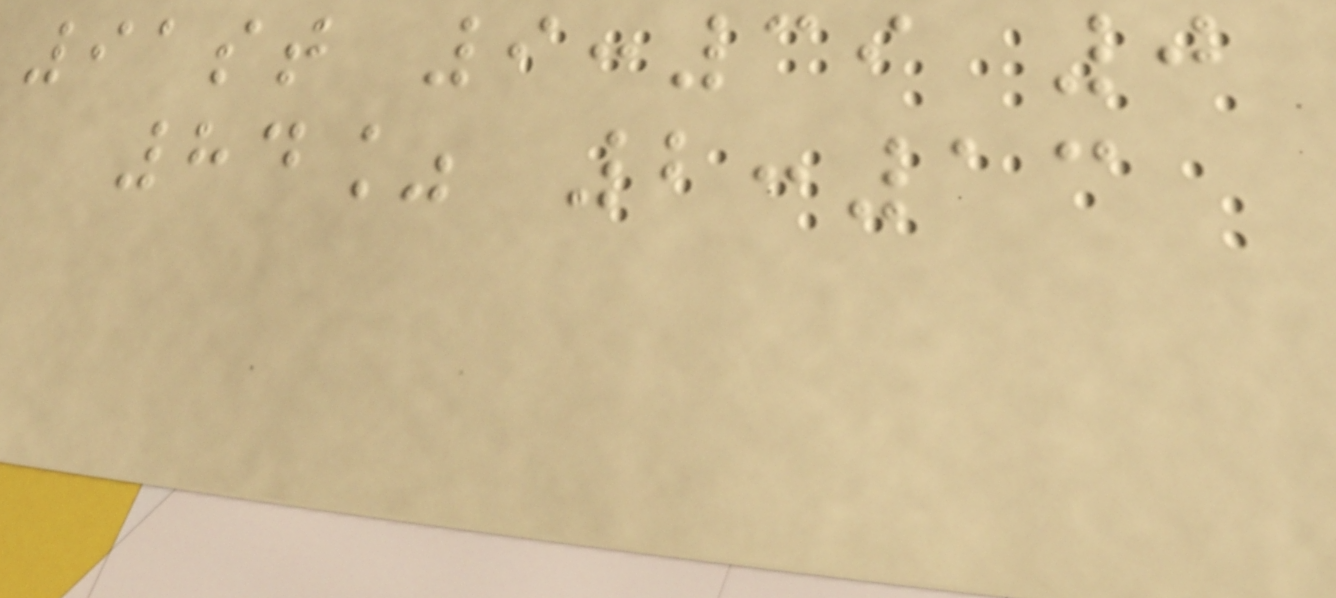91st 9:39 0
84% 2:13
